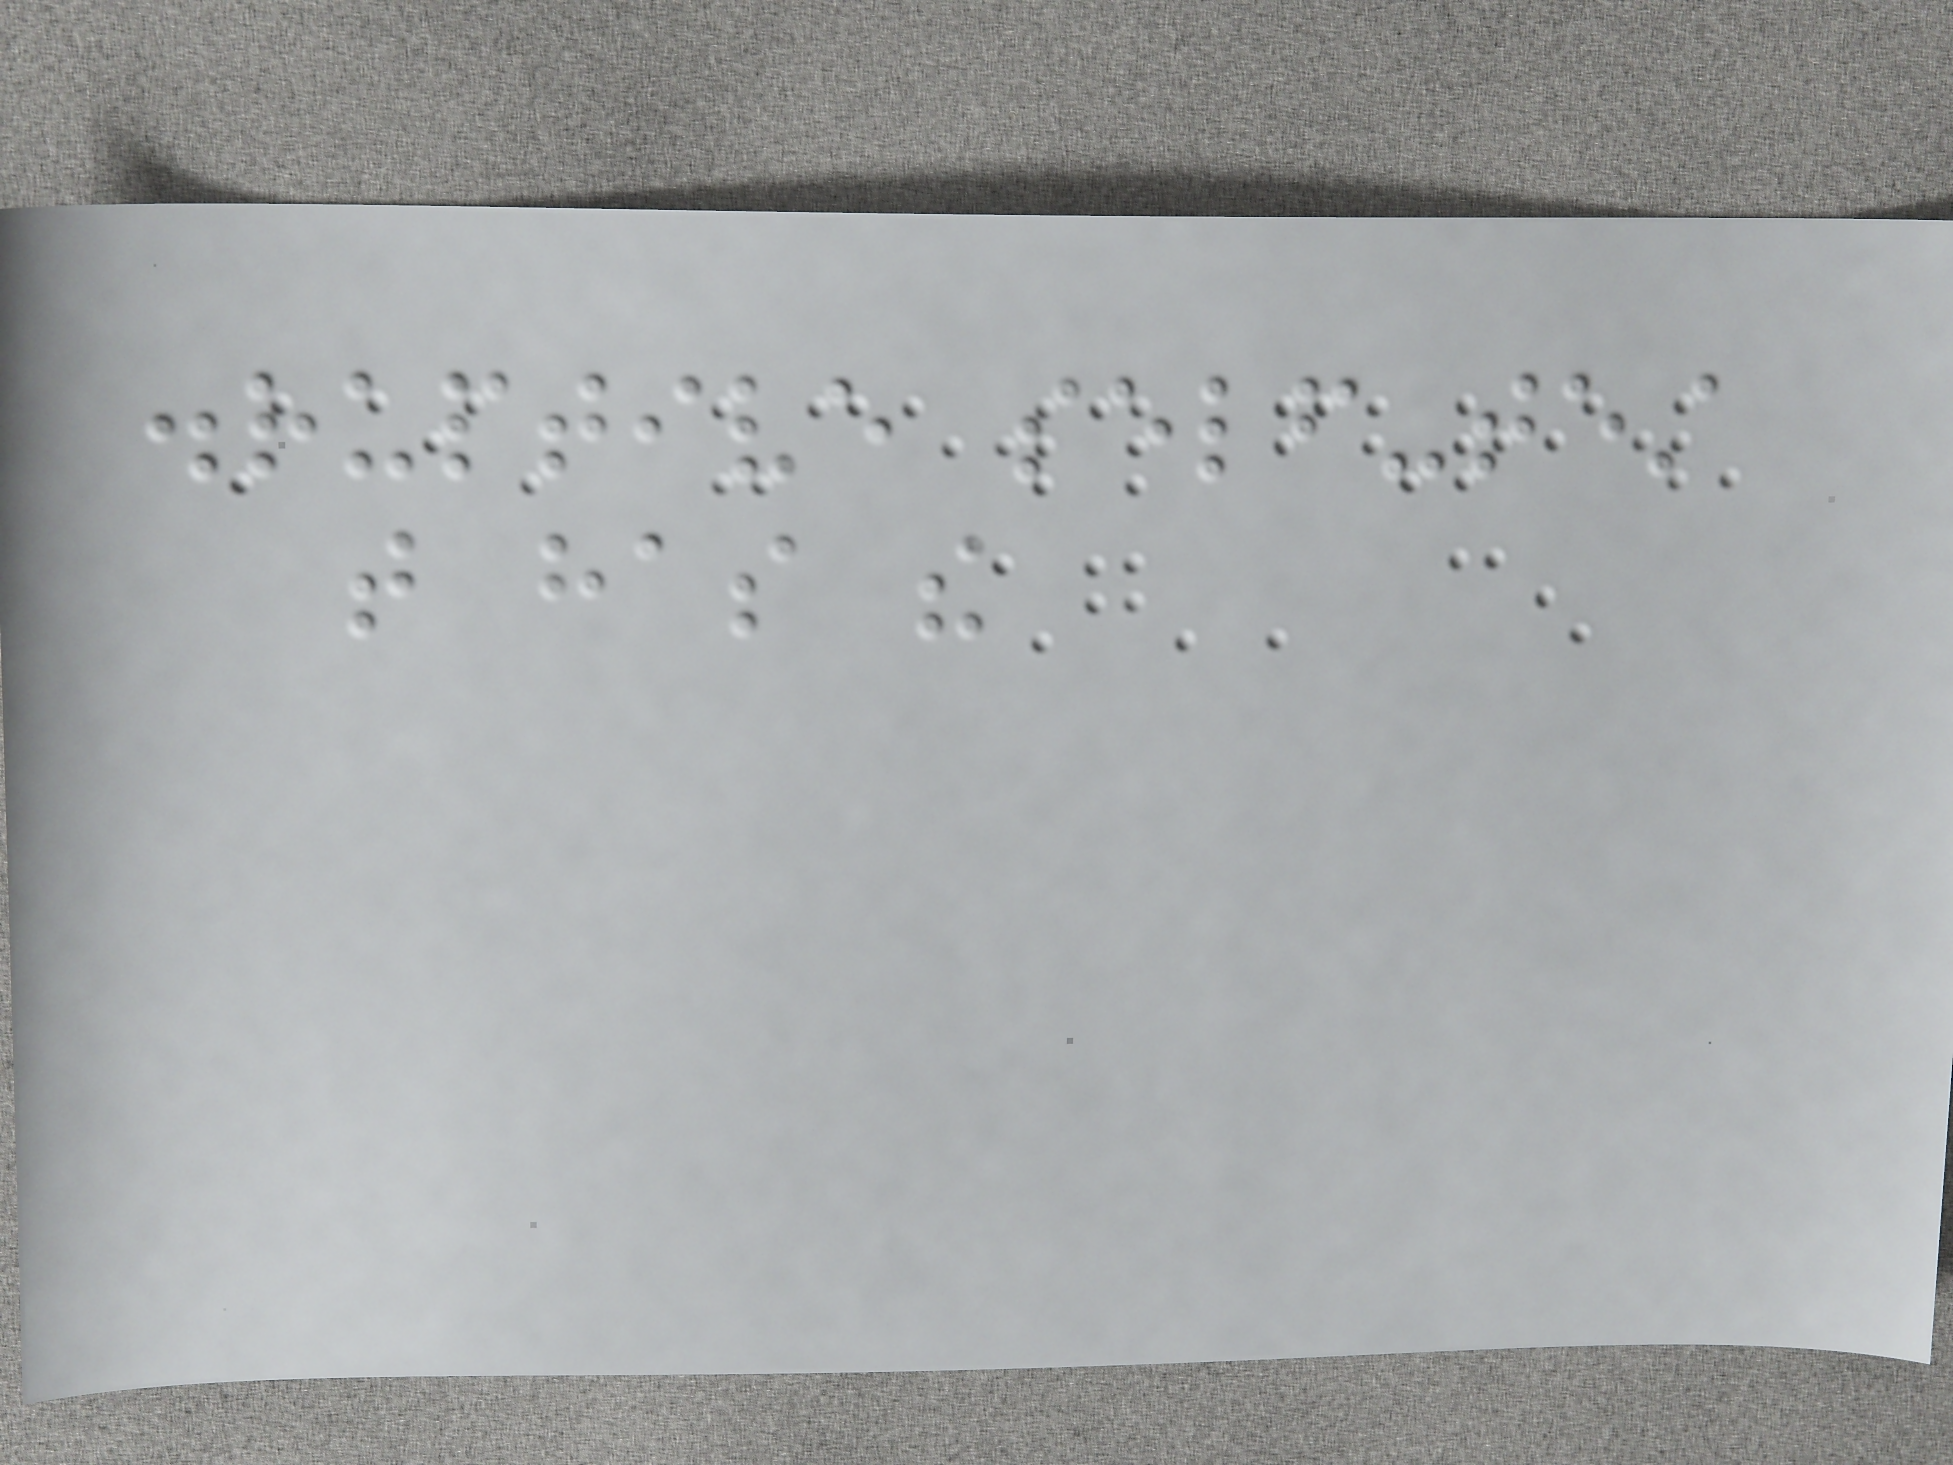disruptive self-test
that has the
